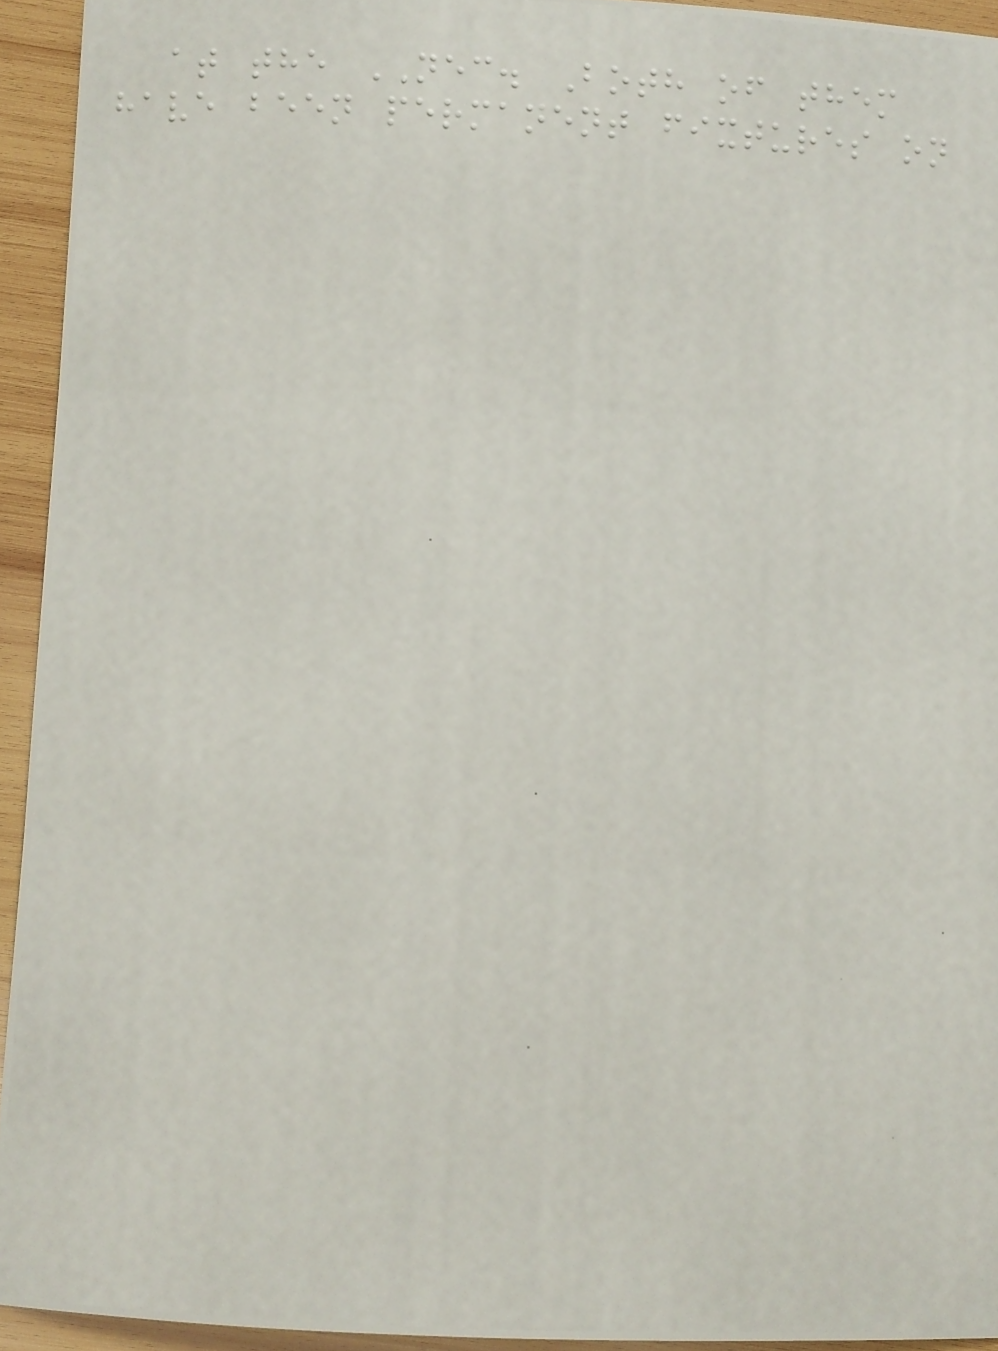at the NEC. Both of them
have been permanent fixtures on
